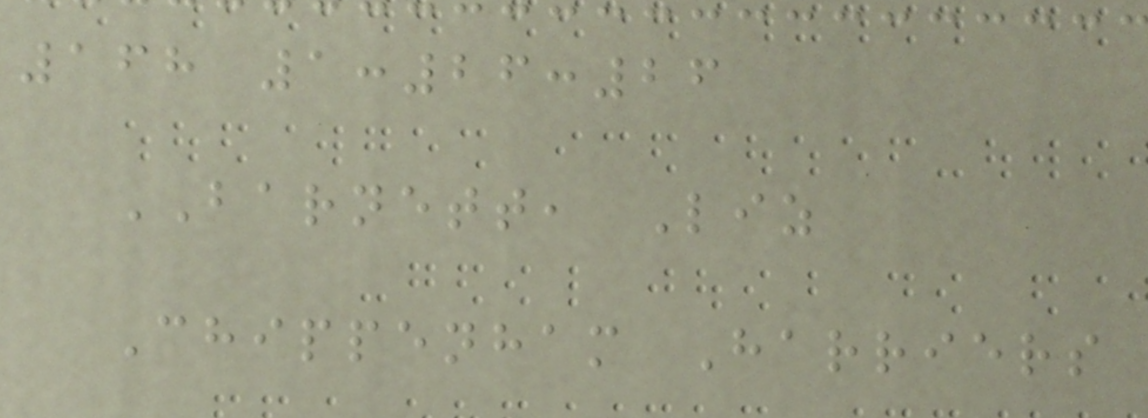168 1:26:26
BARNETT, Liz
Chippenham Harriers
